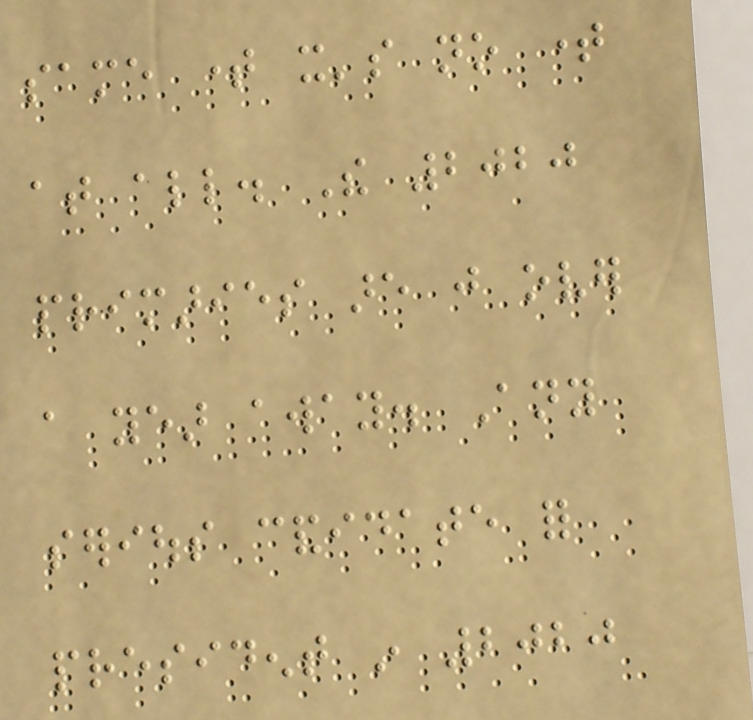same time it's no time
at all. The 2020
primaries are just over
a year away. Any
serious candidate for
president in 2020
